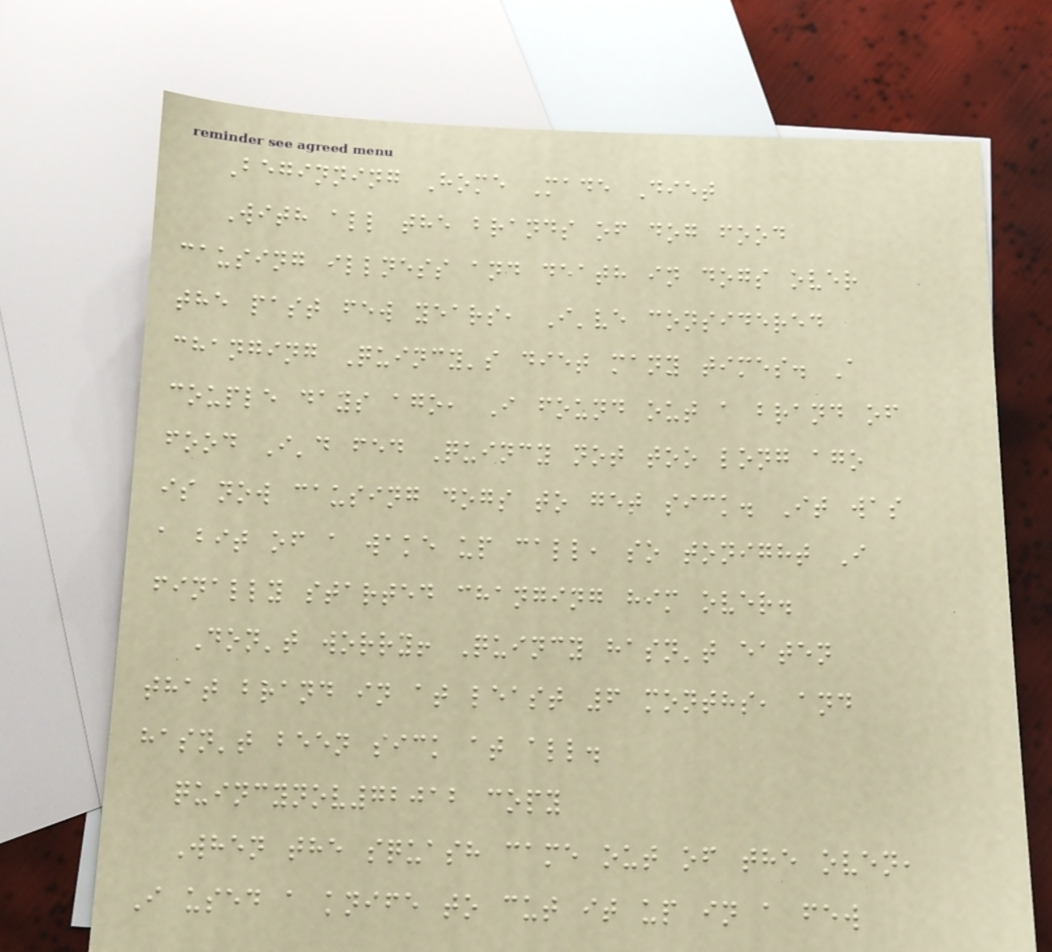Beginning Home Made Diet
With all the brands of dog food
causing illness and death in dogs over
the past few years, I've considered
changing Quincy's diet many times. A
couple days ago, I found out a brand of
food I'd fed Quincy not too long ago
is now causing dogs to get sick. It was
a bit of a wake up call, so tonight I
finally started changing him over.
Don't worry! Quincy hasn't eaten
that brand in at least 6 months, and
hasn't been sick at all.
quincynov72012 copy
When the squash came out of the oven,
I used a knife to cut it up in a few
